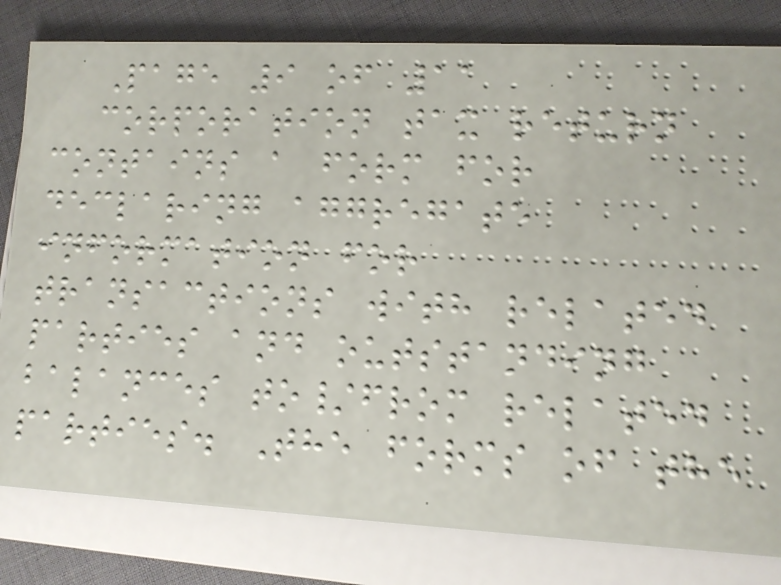Page 9 of 11
corporation tax return
contains a form for
declaring aggregate
information for
transactions with related
parties and outstanding
balances to/from related
parties. The forms of the
